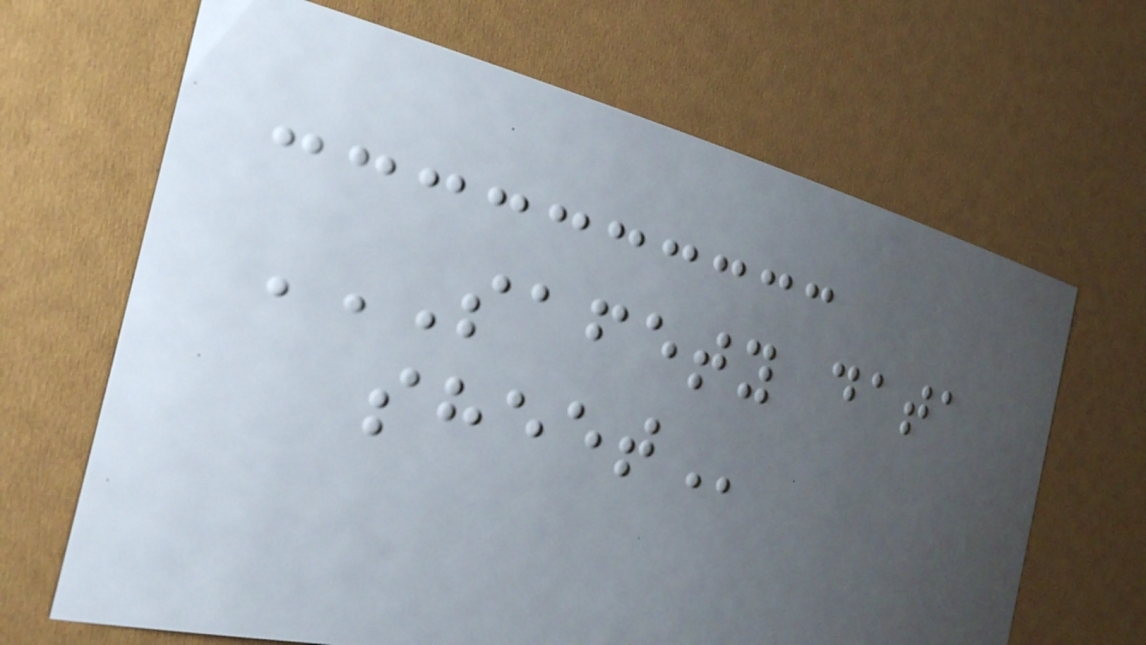SAFETY DATA
SHEET
